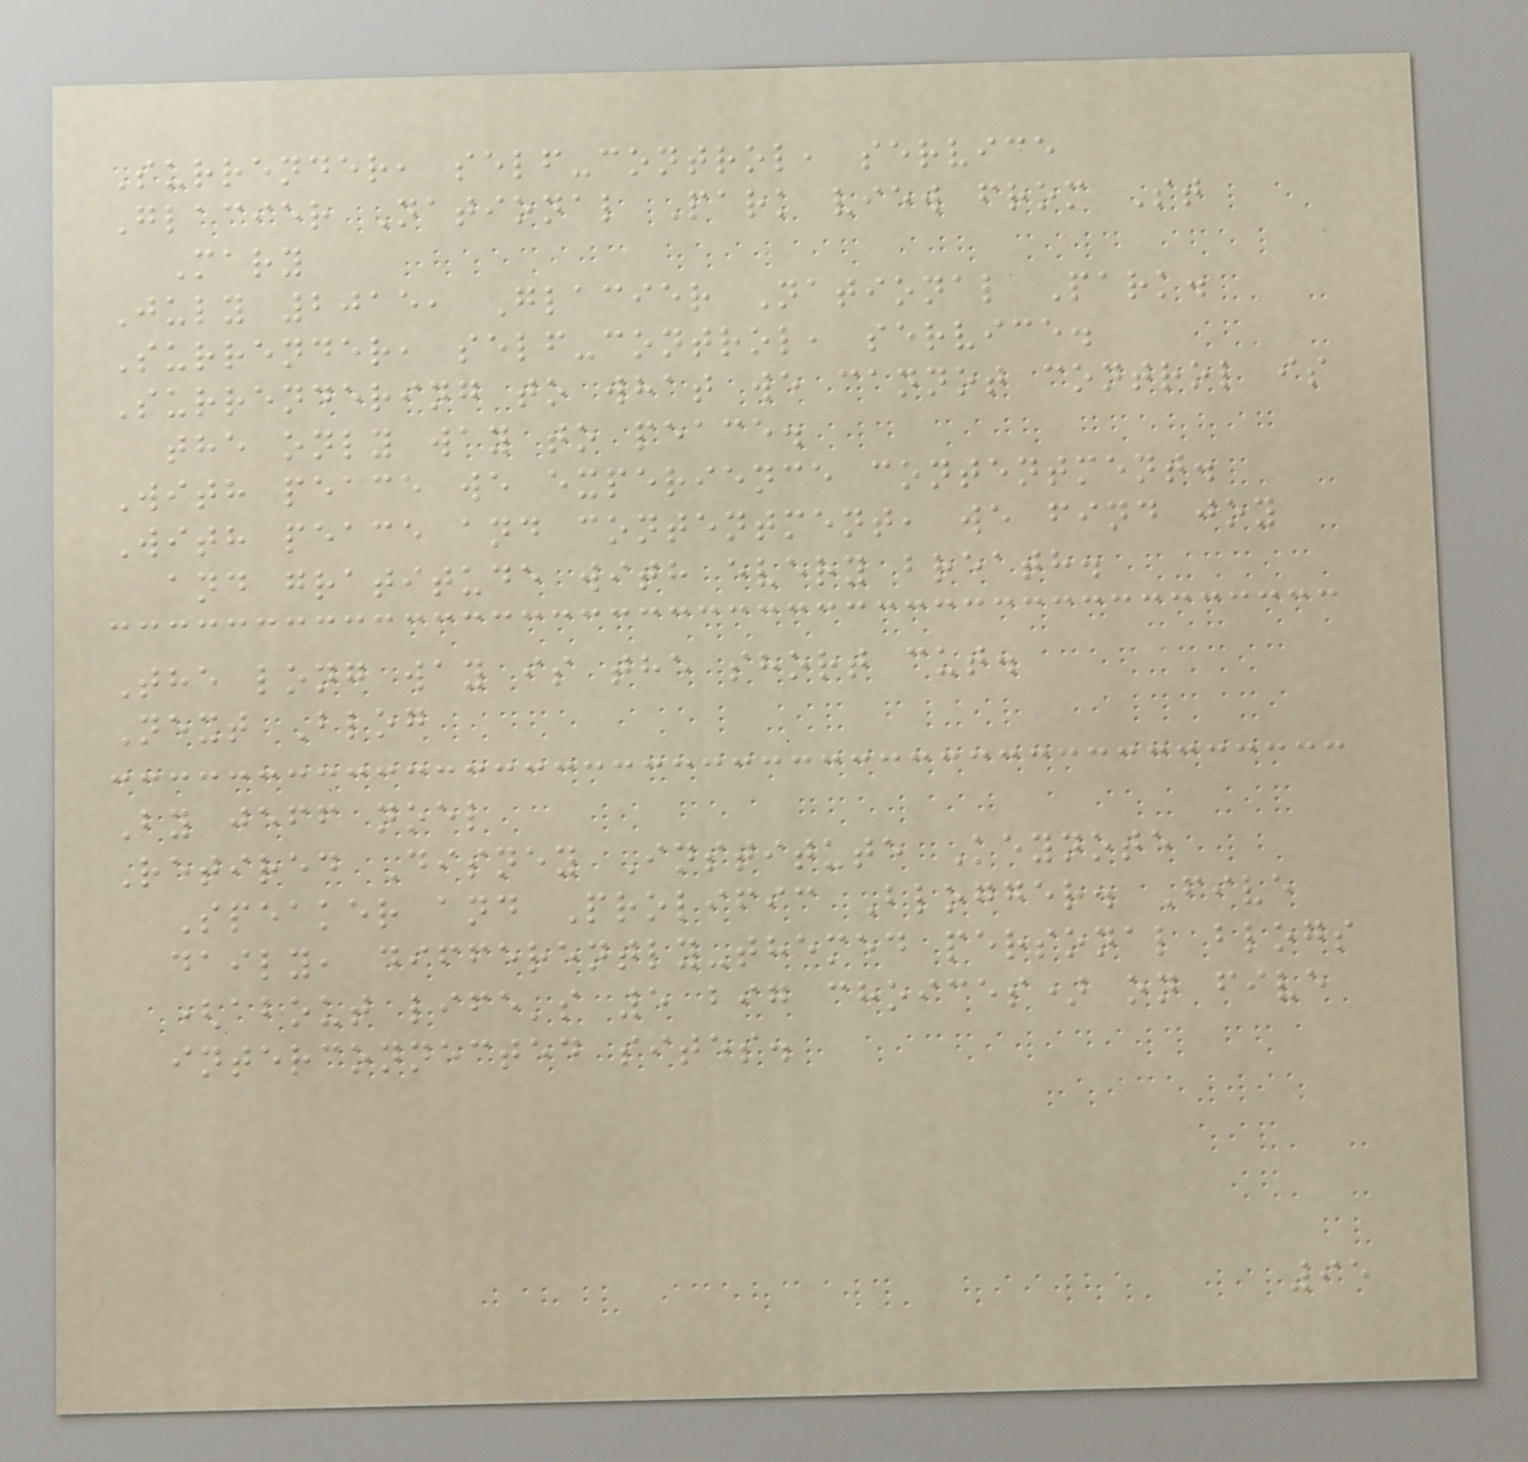Surrender, self-control, service
Glacier National Park view from St
Mary
July 2015, Glacier National Park.
Surrender, self-control, service.
Surrendering to what we cannot control is
the only way to peace.
With peace we experience contentment.
With peace and contentment, we find joy
and gratitude with every breath.
The long way is the short cut.
Next Blog
By jeff noel
Retired Disney Institute Keynote
Speaker and Prolific Blogger. Five
daily, differently-themed personal blogs
(about life's 5 big choices) on five
interconnected sites.
95
